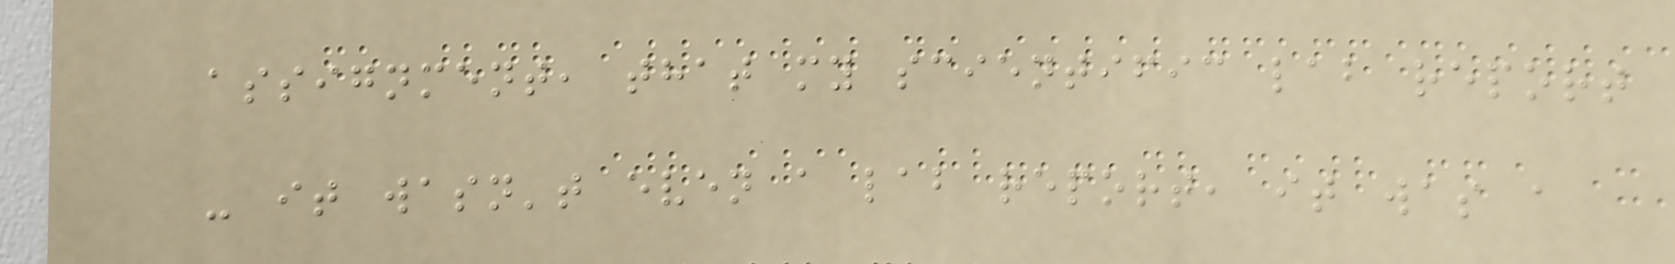assignment, that my scientific lab report
- it wasn't even a lab report, it was a
